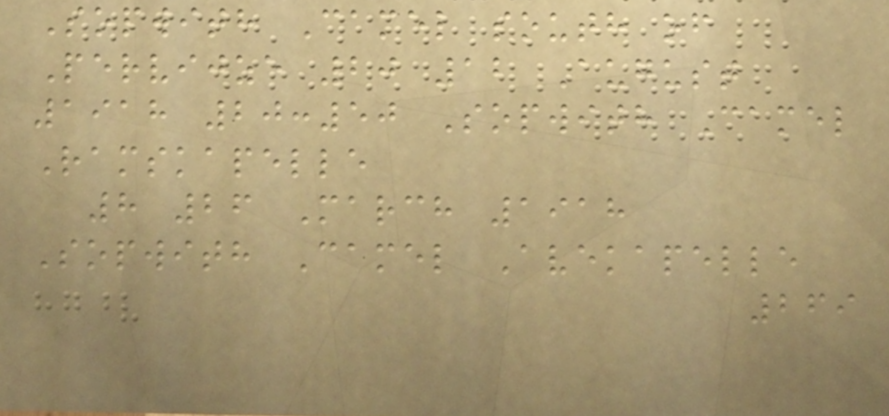Sopwith Camel south of
Pervijze 20 12 August
1918 20:50 Sopwith Camel
Ramskapelle
8 26 March 1918
Sopwith Camel Avekapelle
269
